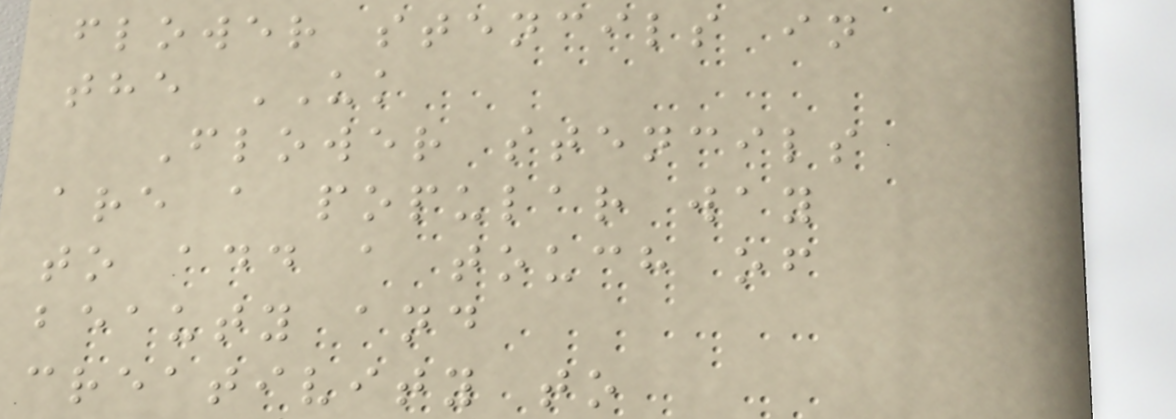flower stencils in
the UK
Flower stencils
are a popular way
to add a touch of
beauty and
creativity to
